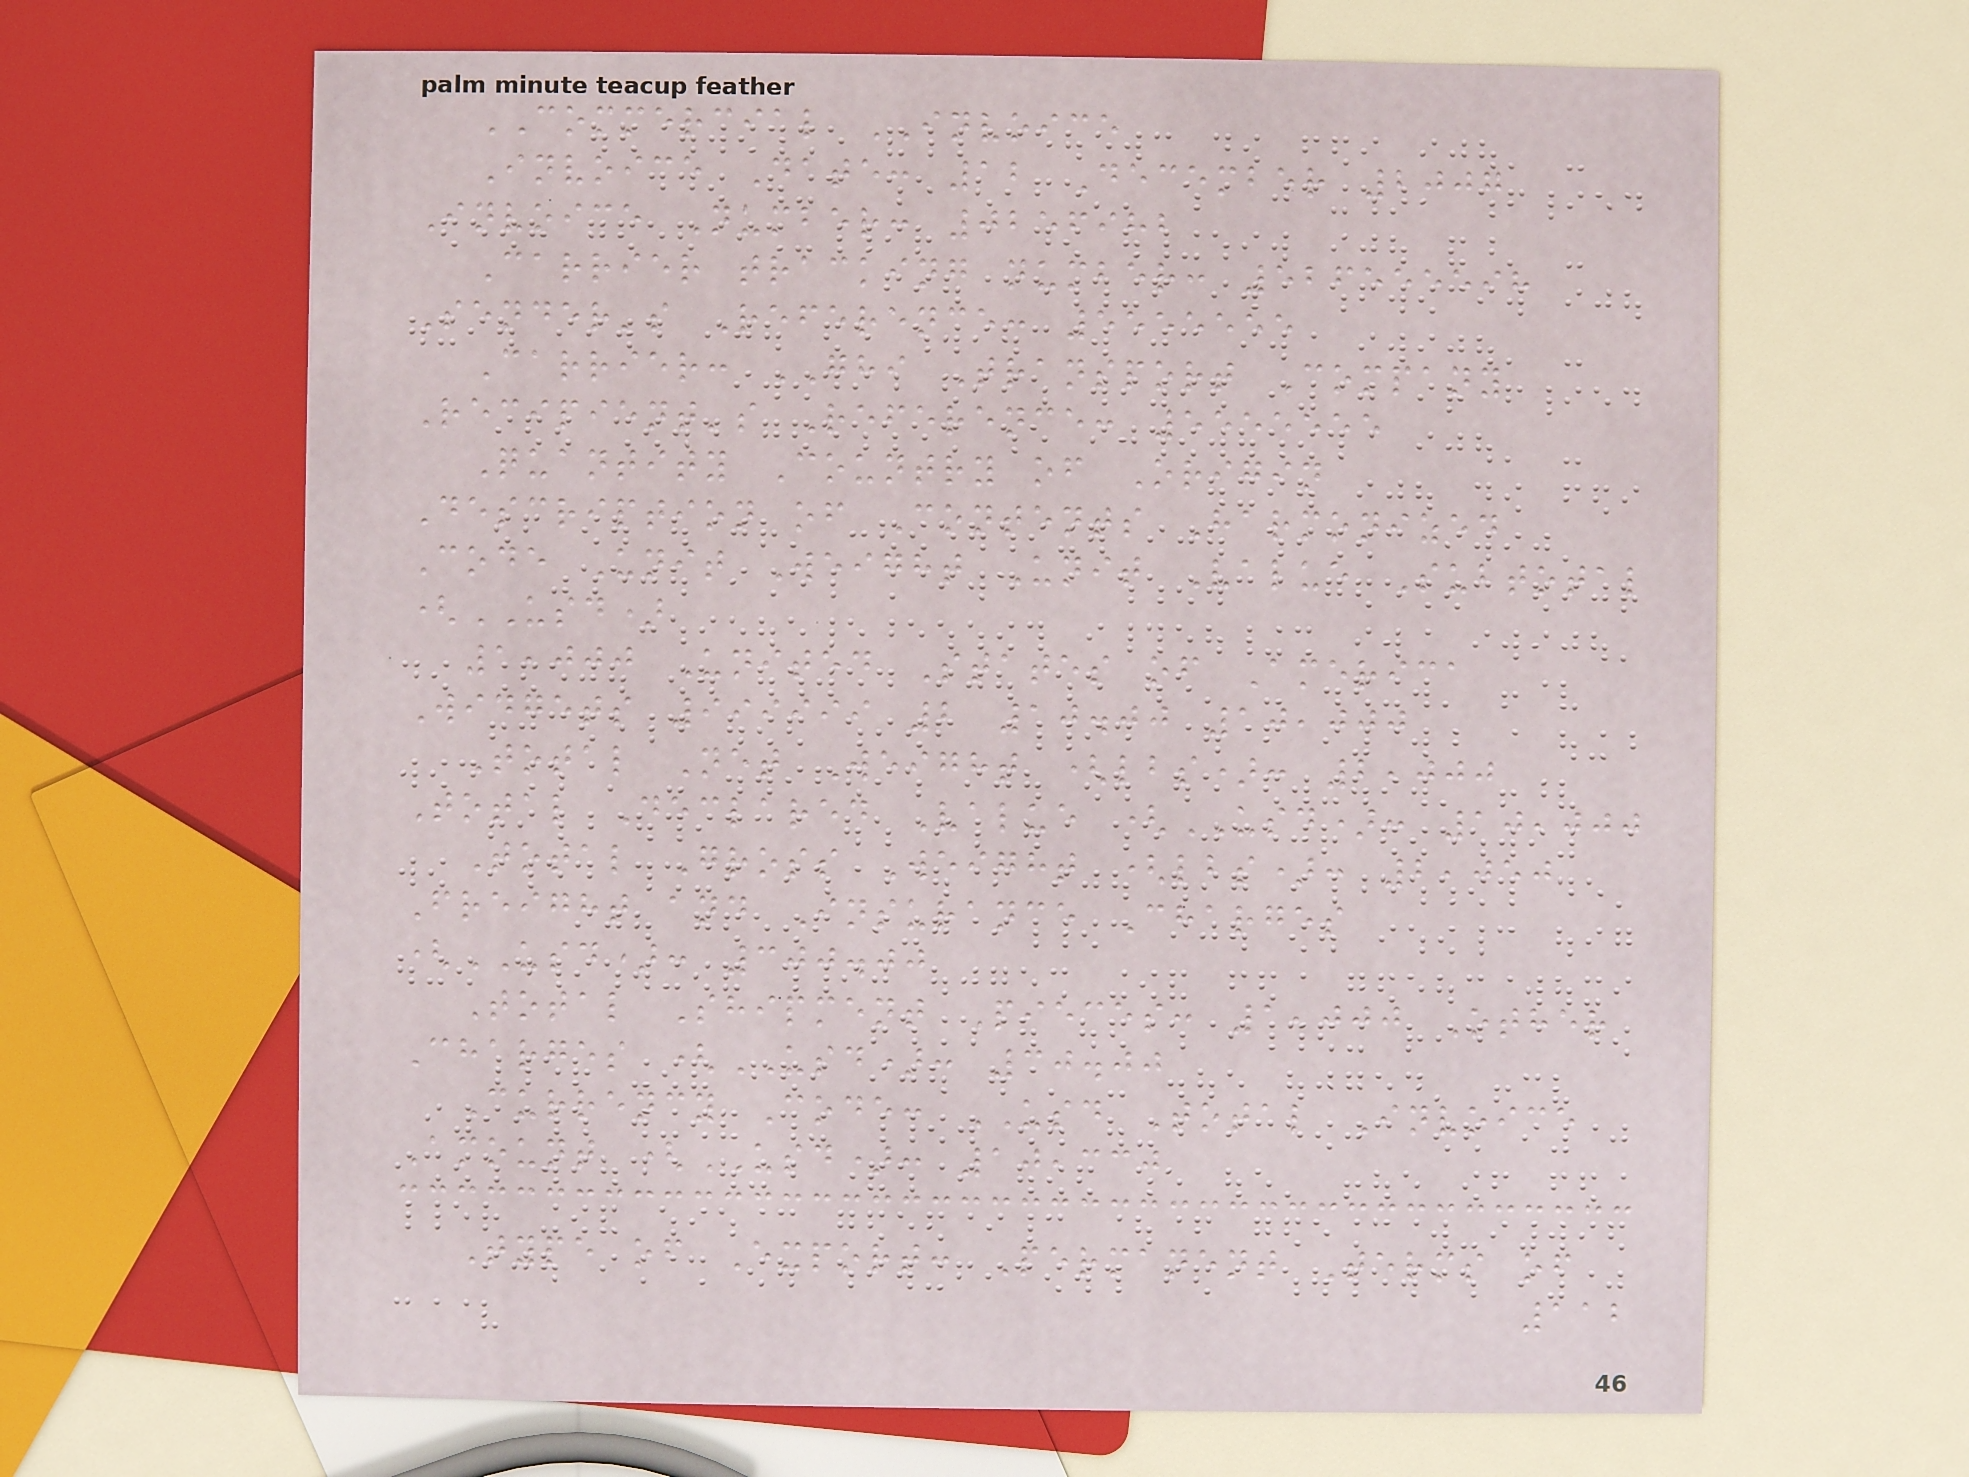COMMERCIAL INVOICE
Invoice Date: 12 December 2007
Invoice Number: 0256982
Carrier tracking number: 526555598
Sender's Reference: 5555555
Carrier: GHI Transport Company
Recipient's Reference: 5555555
Quantity Country of Origin
Description of Contents Harmonized
Code Unit Weight Unit Value Subtotal
(USD)
1,000 United States of America
Widgets 999999 2 10.00 10,000
Total Net Weight (lbs): 2,000
Total Declared Value (USD): 10,000
Total Gross Weight (lbs): 2,050
Freight and Insurance Charges
(USD): 300.00
Total Shipment Pieces: 1,000 Other
Charges (USD): 30.00
Currency Code: USD Total Invoice
Amount (USD): 10,330
Type of Export: Permanent Terms of
112
